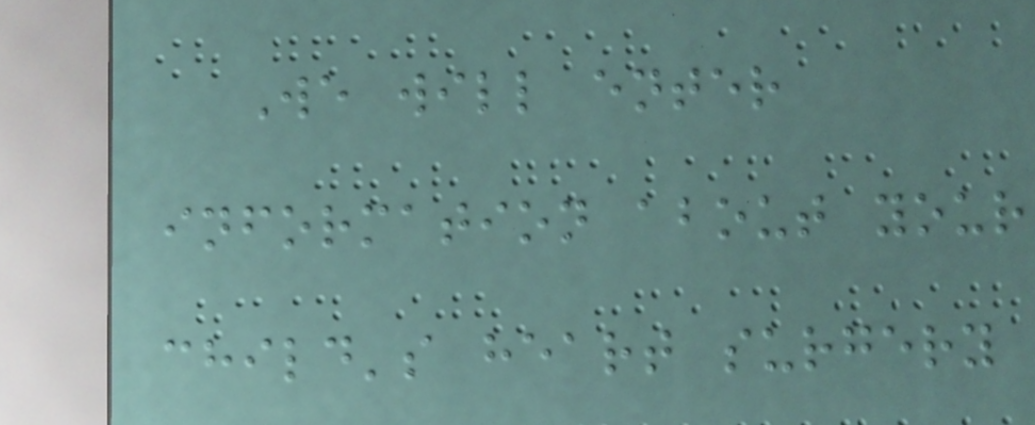We will enter
information about your
child's heart surgery
